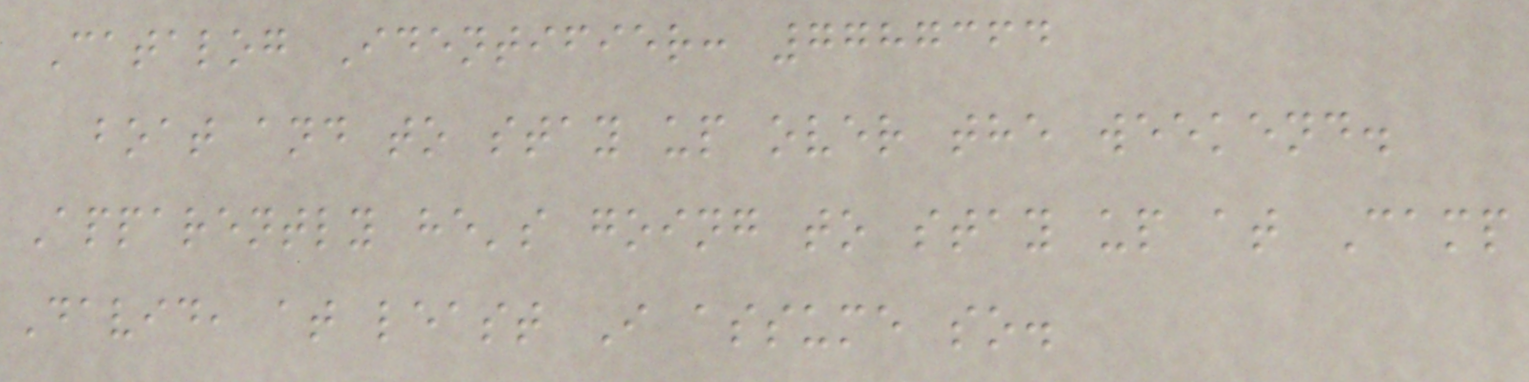Catalog Identifier: 7787364
boat and to stay up over the weekend.
Apparently he's going to stay up at Camp
David, at least I assume so.
